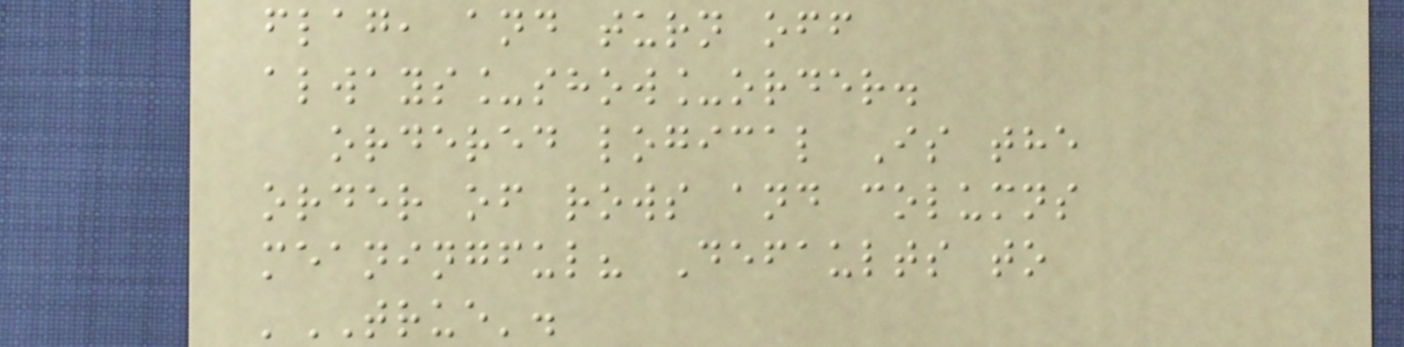flag, and turn off
always_show_order.
ordered logical Is the
order of rows and columns
meaningful? Defaults to
'TRUE'.
